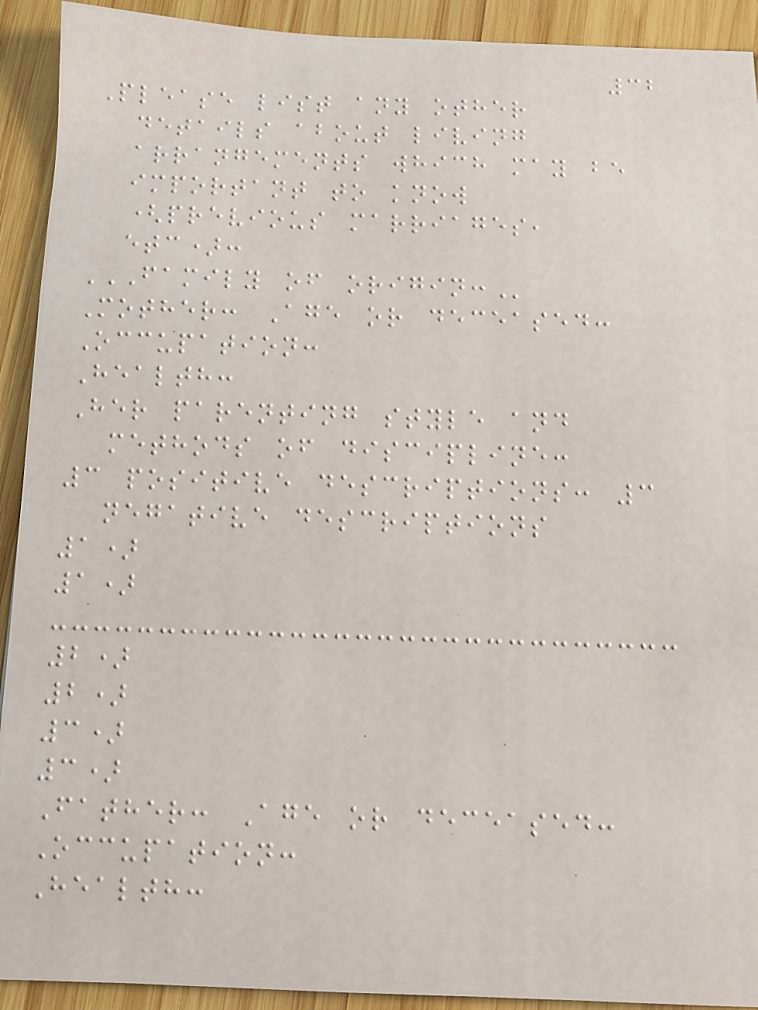32
Please list any other
details about living
arrangements which may be
important to know
(previous marriages,
etc):
FAMILY OF ORIGIN:
Mother: Age or deceased:
Occupation:
Health:
Her parenting style and
methods of discipline:
3 positive descriptions: 3
negative descriptions
1)
1)
2)
2)
3)
3)
Father: Age or deceased:
Occupation:
Health:
